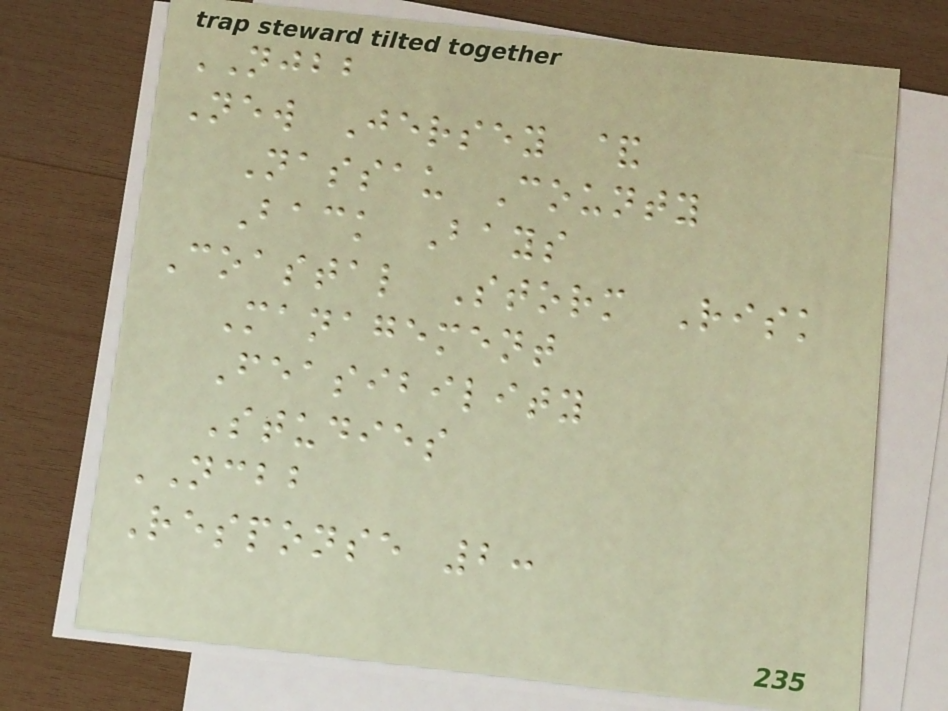NJBB
New Jersey &
Nassau County
Back Bays
Coastal Storm Risk
Management
Feasibility
Studies
NCBB
Response 2:
